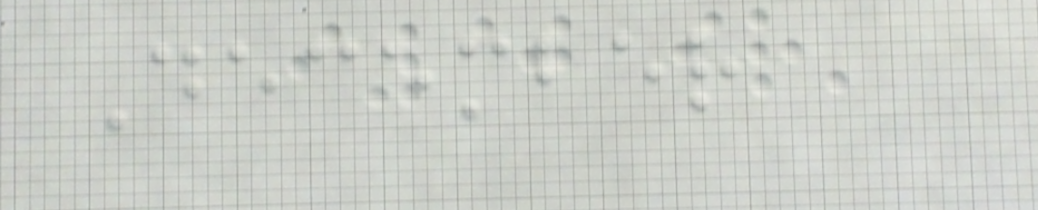December
